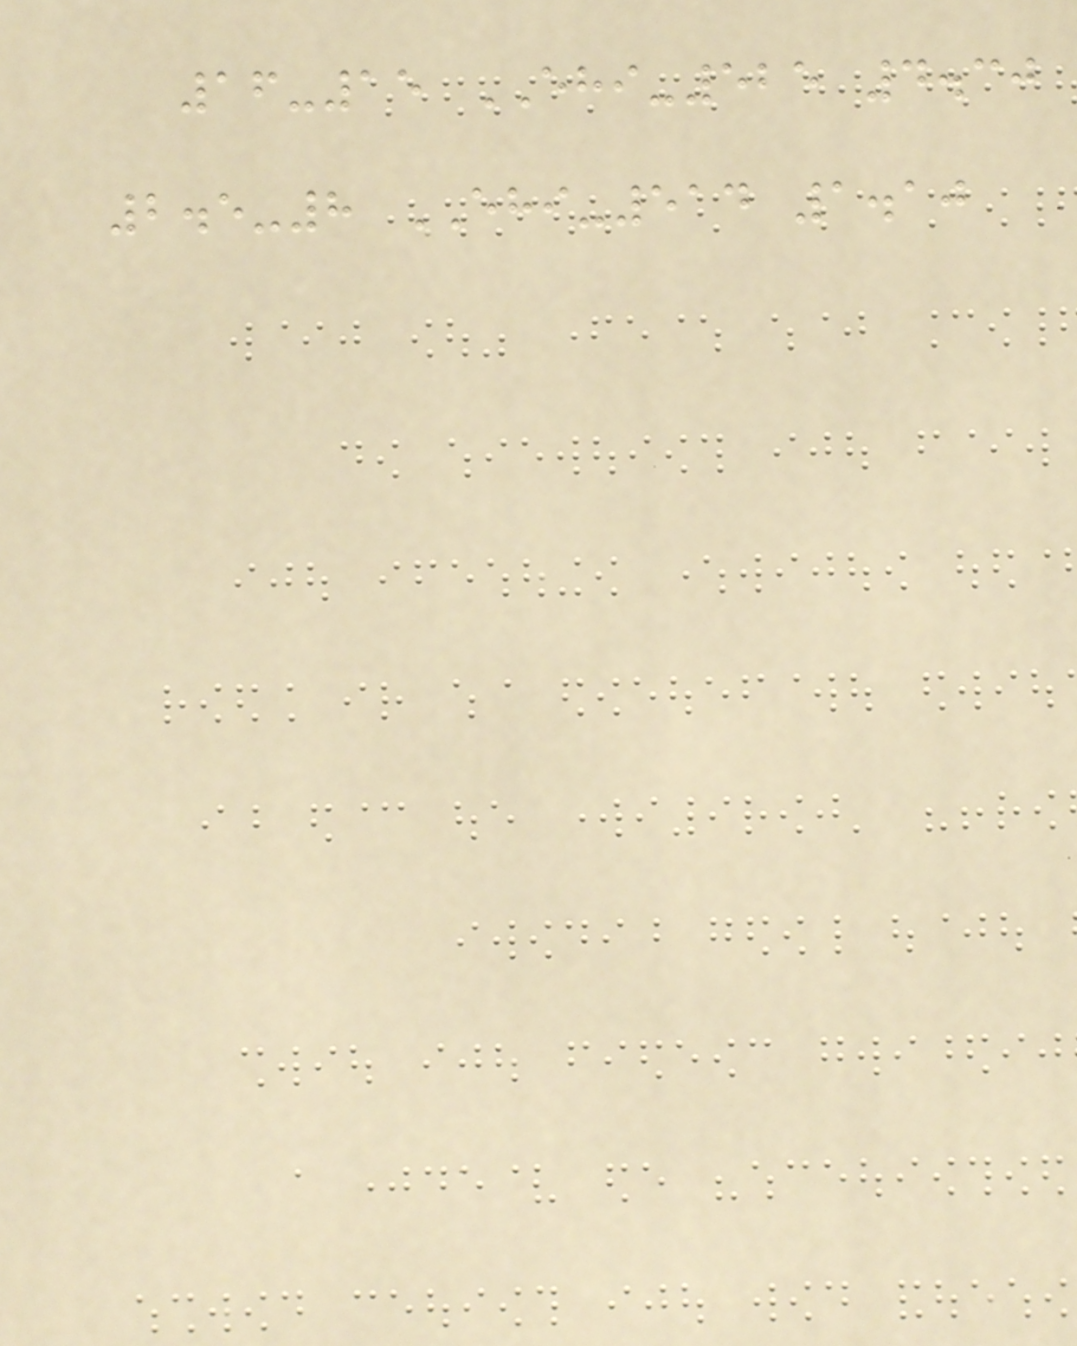16-15 EHI-525 4.30
2.5-8 EHI-514 1.10
